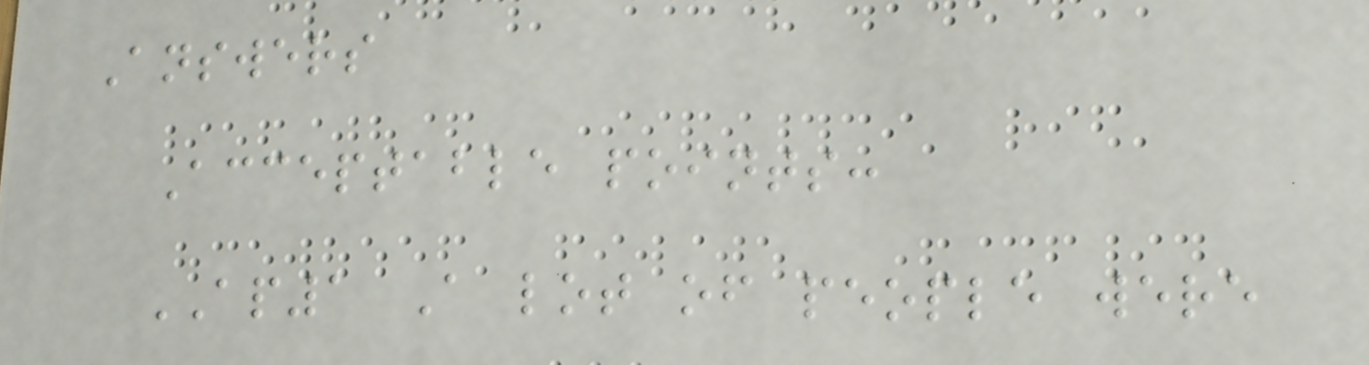Answers
Acceptable points:
AP1 A lot of people were
